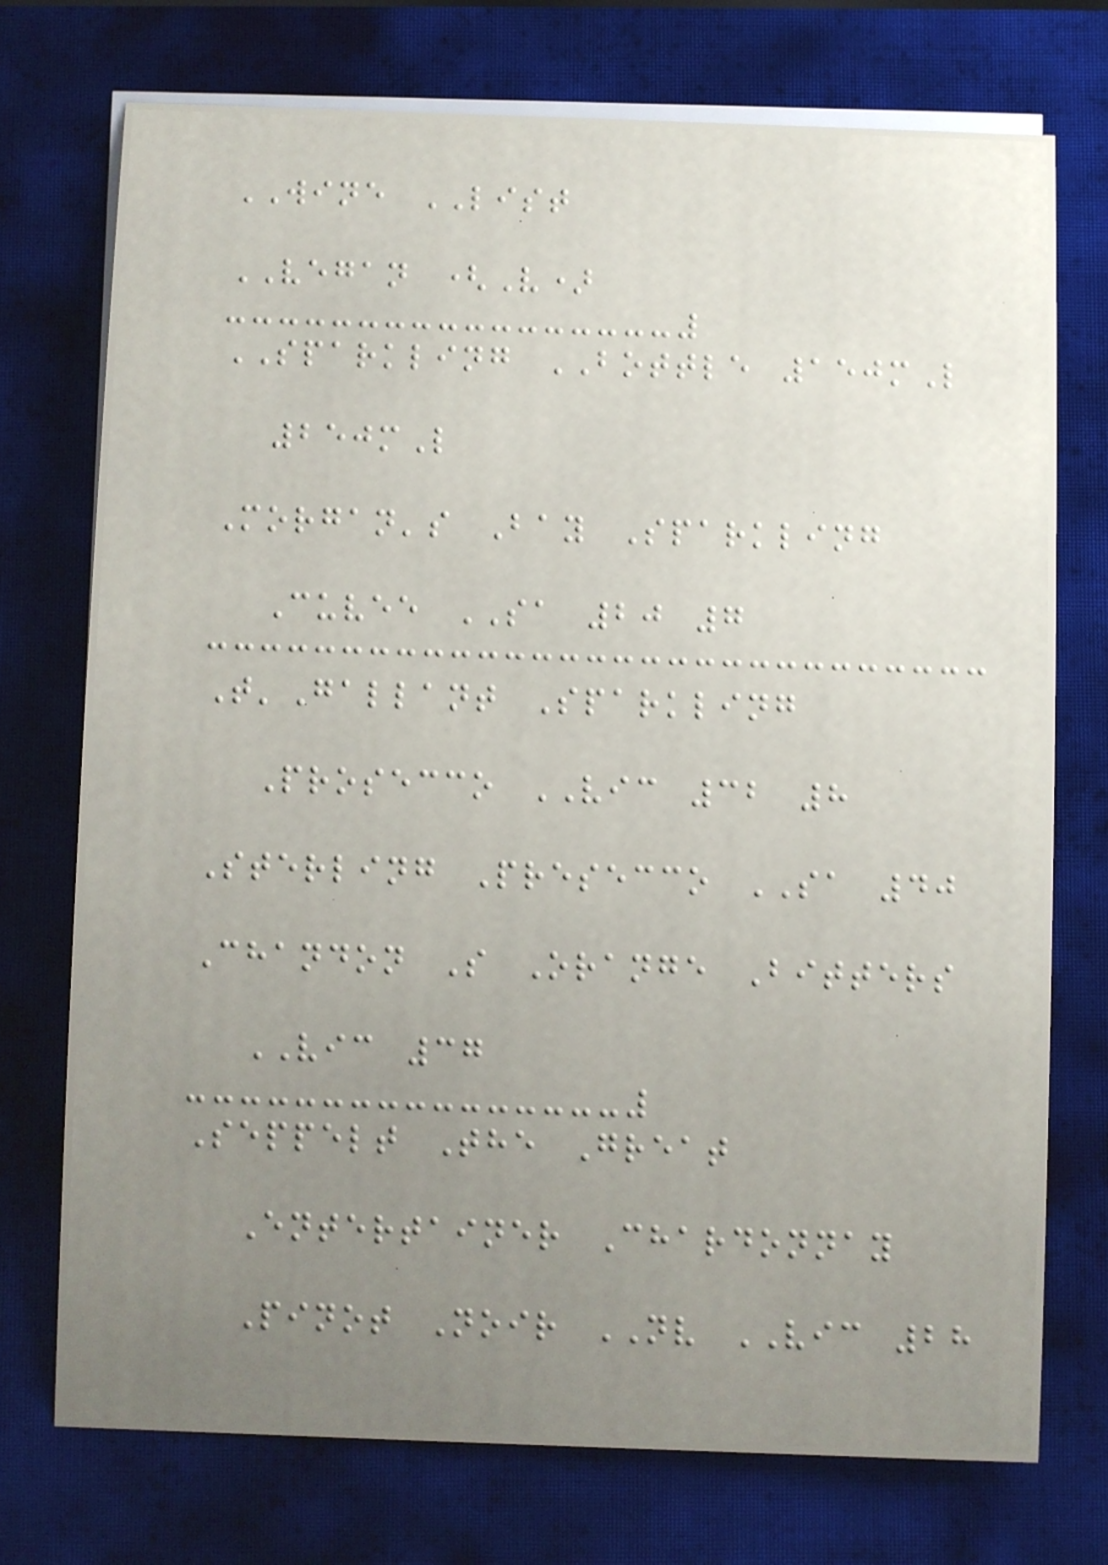WINE LIST
VEGAN (V)
SPARKLING BOTTLE 150mL
250mL
Morgan's Bay Sparkling
Cuvee SA 20 7
T'Gallant Sparkling
Prosecco VIC 32 8
Sterling Presecco SA 40
Chandon S Orange Bitters
VIC 37
Seppelt The Great
Entertainer Chardonnay
Pinot Noir NV VIC 28
